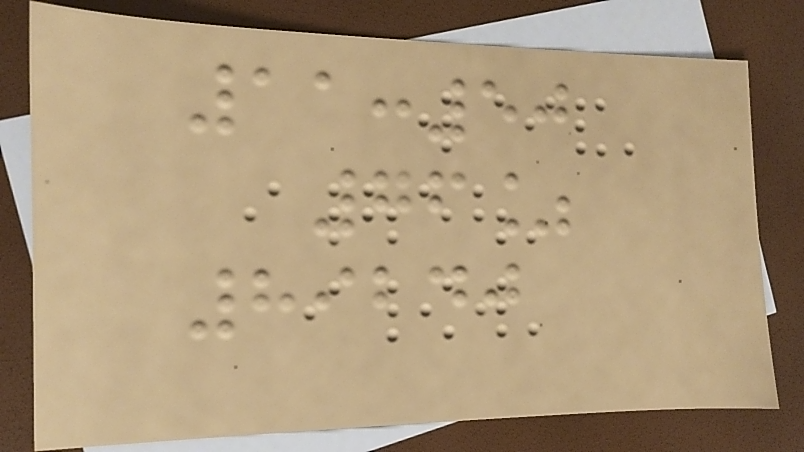11:50
76%
89240
